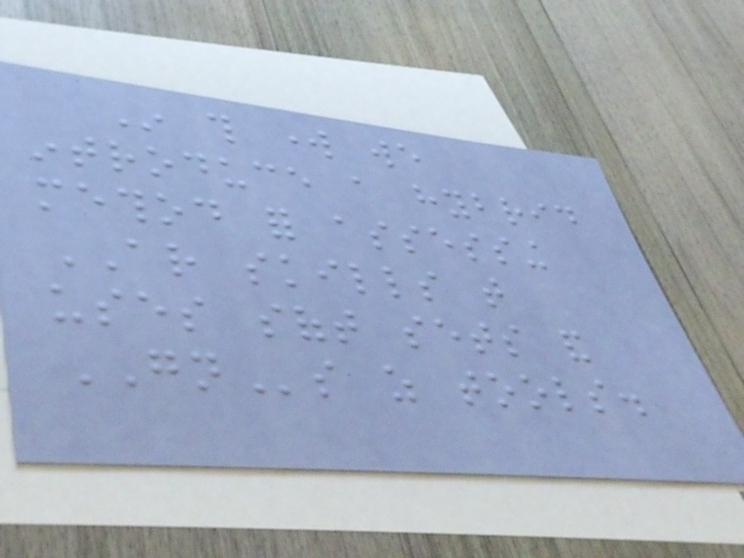In this work we
introduce a hybrid
method for assessing
AR skills that
uses soft sets and
GNs as tools.
